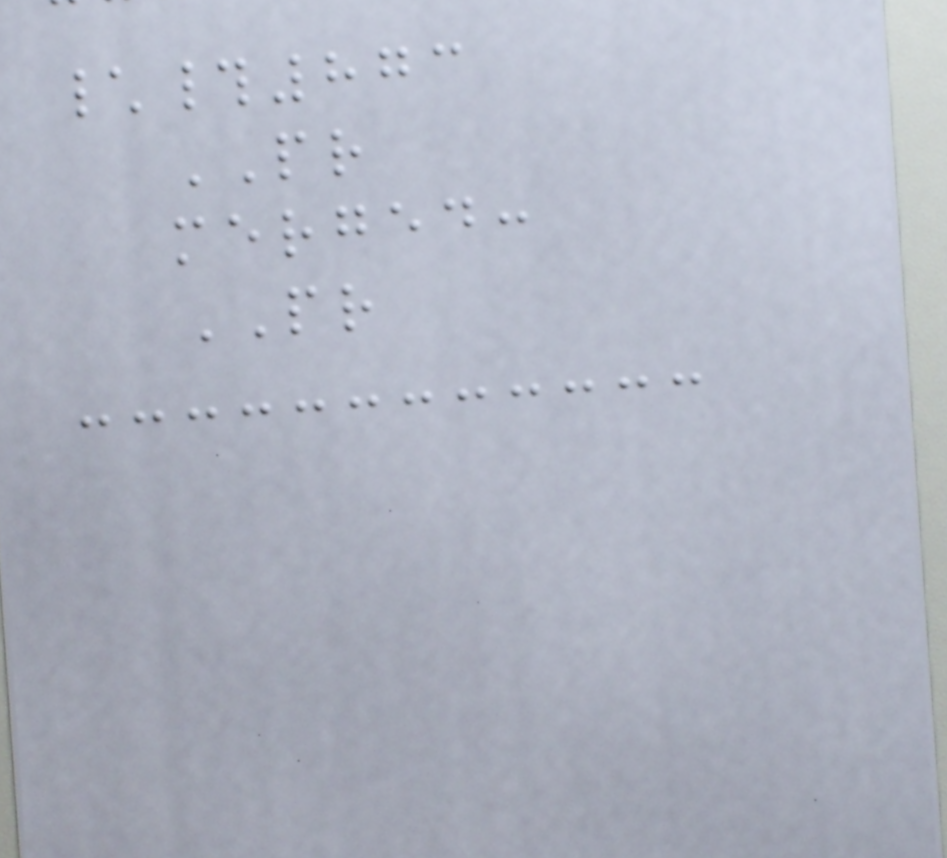\#873
PR
merged:
PR
